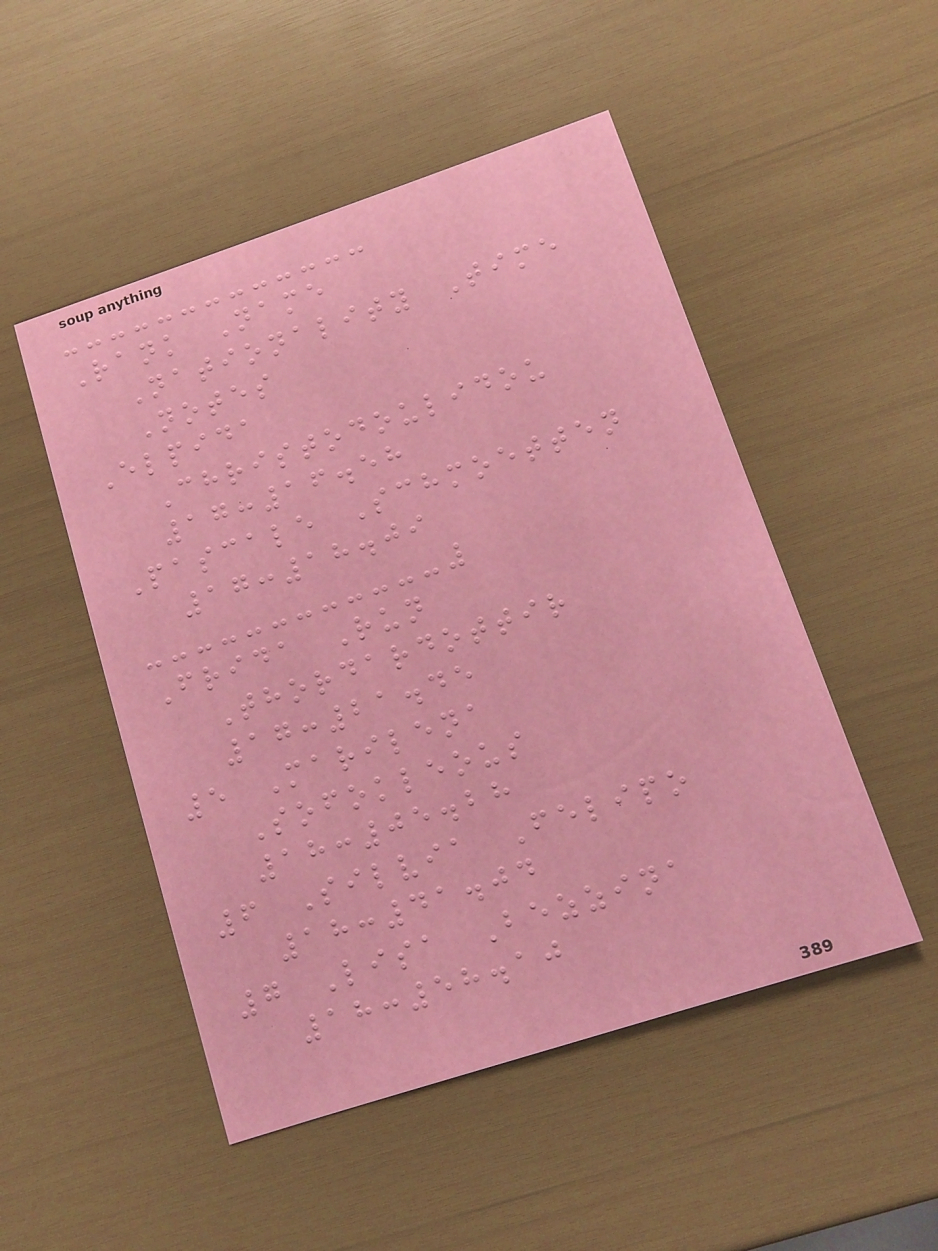Rank Name
Nationality Time
Notes
Elpida
Christodoulidou
17:16.58
Pascale Schmoetten
17:18.09
Frida Run
Thordardottir
17:21.45
5 Marilena
Sofokleous
18:05.28
6 Silvia Felipo
18:41.04
7 Lisa Bezzina
18:58.10
